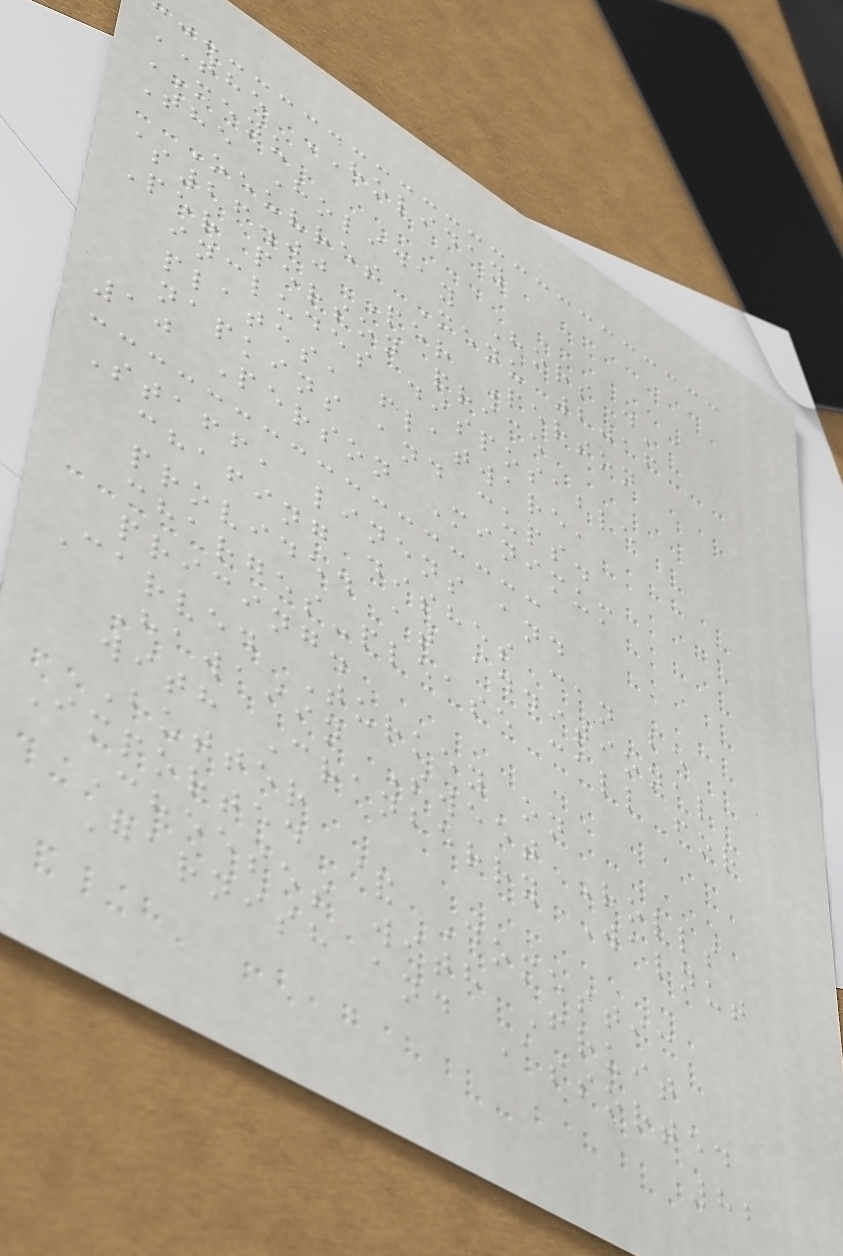THE HOLIDAY
MENU
The Holiday Hors d'
Oeuvres Menu 2016
$26.00 Per Person
Per person price
includes disposable
plates, flatware,
napkins and cups.
10 Person Minimum
Staff, linens and
chafing dishes can be
provided at additional
charges-please call for
pricing.
Carved Turkey on
Hawaiin Sweet Rolls
with Cranberry Walnut
Butter
Imported & Domestic
Cheeses with Fruit
Garnish and Assorted
82
